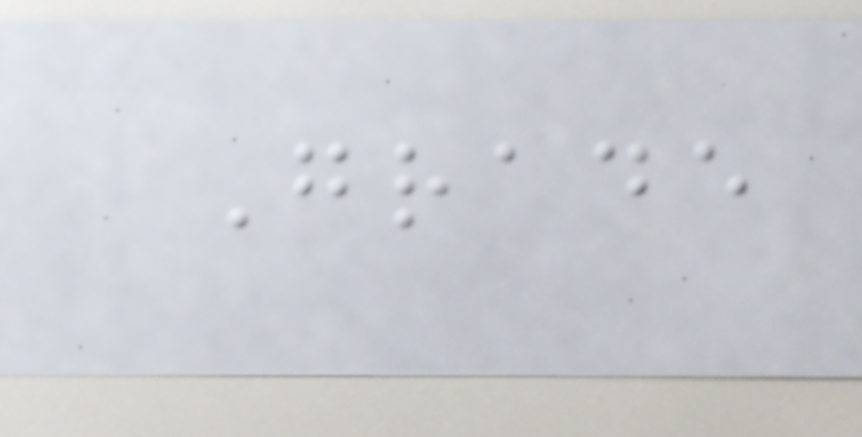Grade
